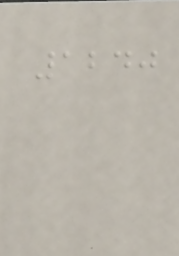1240
